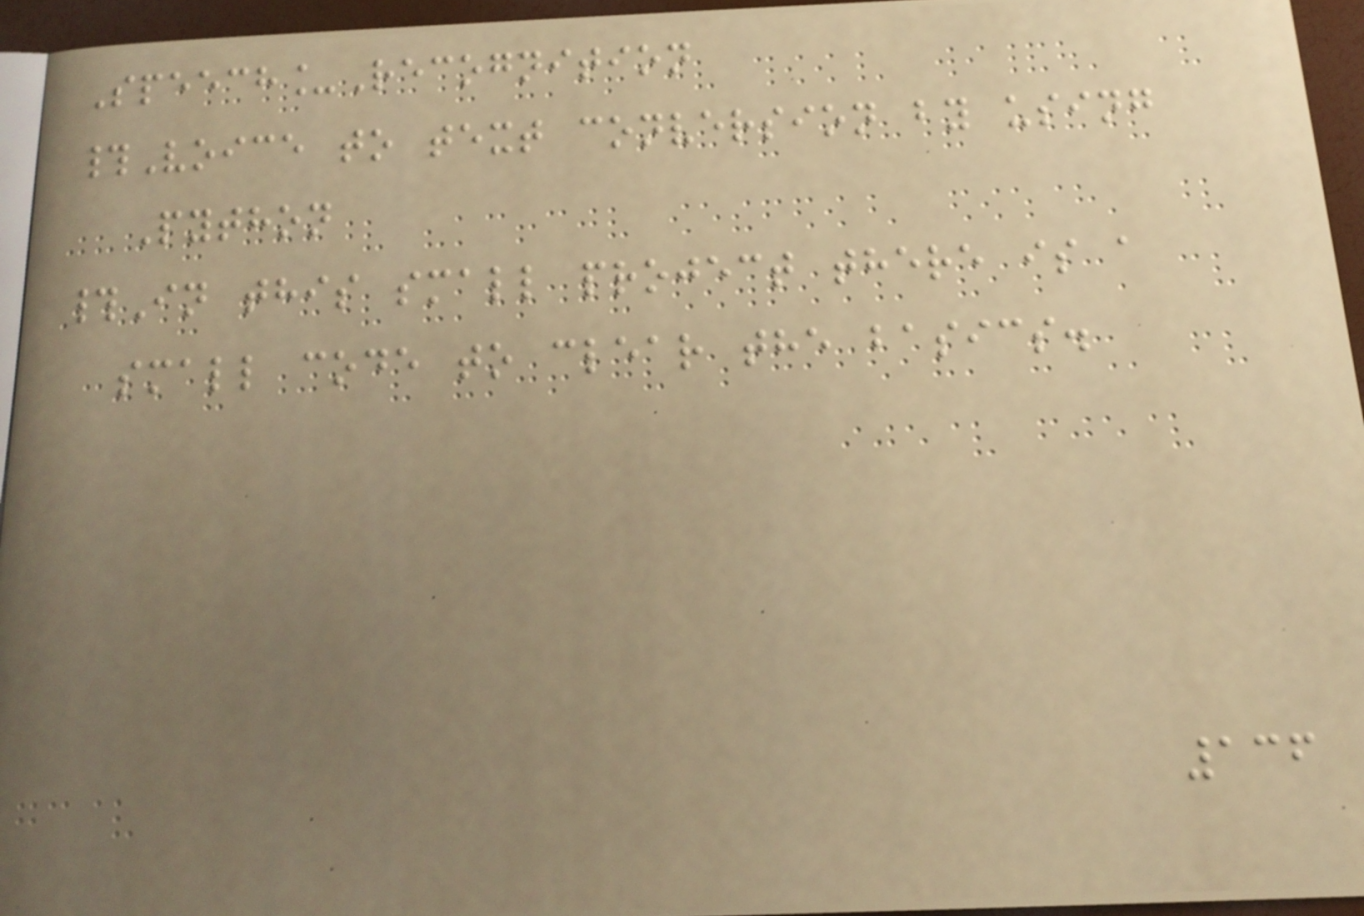Speech_Recognition
#Voice to text conversion by using
Python
#In this small project there is a
small code to clear the basics.
136
